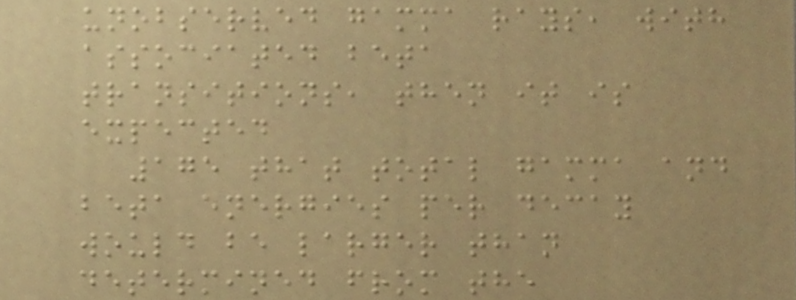unobserved gamma rays, with
associated beta
transitions, then it is
expected
175 that total gamma and
beta energies per decay
would be larger than
determined from the
